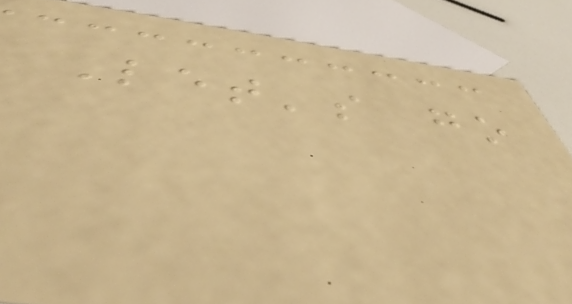Let's go
